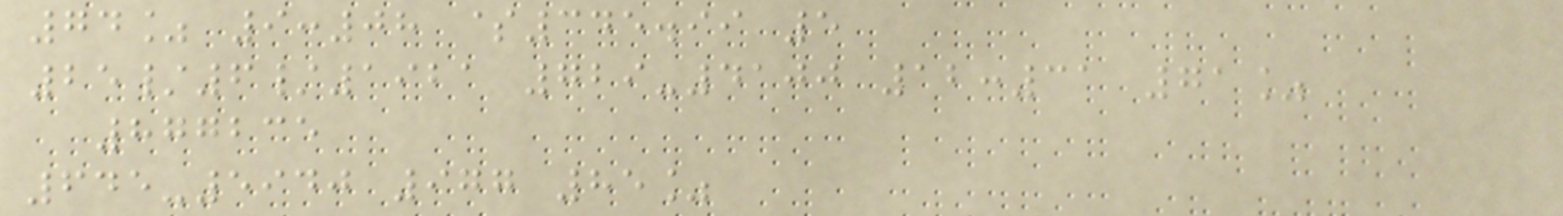74% 9:08 $345.99 5
25/6/1921 729-4100 12:31 71%
877235
645-5940 977 85%
